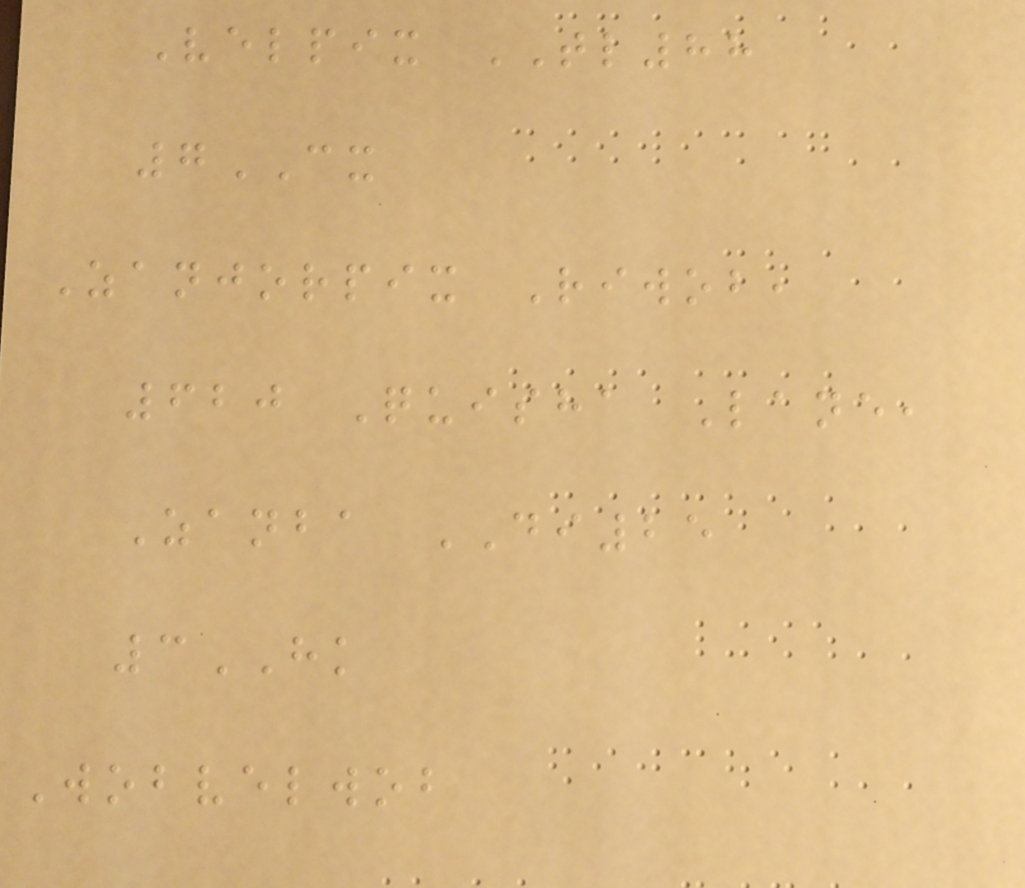Velpix TL88
7CX
Zanjorpix Riwob,
620 Quisha Lane,
Zanba DI25
3HK
Wobvelwob
